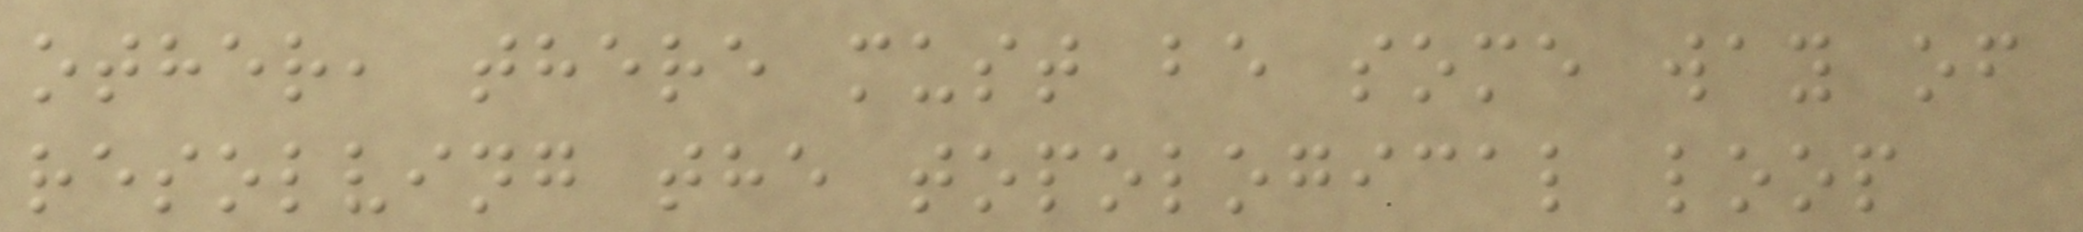other, there must be some way of
resolving the topological loop
